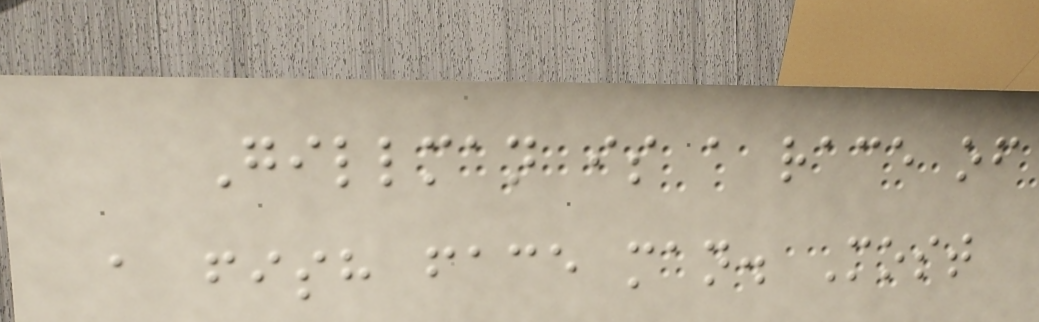Gillman is a race of
a fish face man. Most
